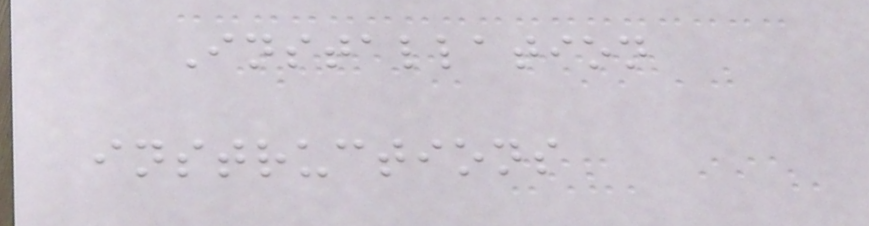Installation
instructions
